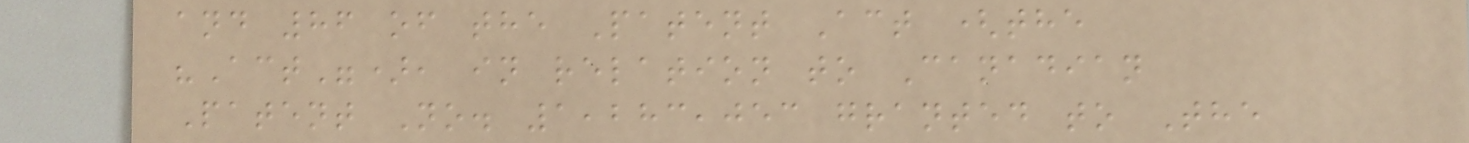and 86 of the Patent Act (the
"Act"), in relation to Canadian
Patent No. 1,283,053 granted to The
